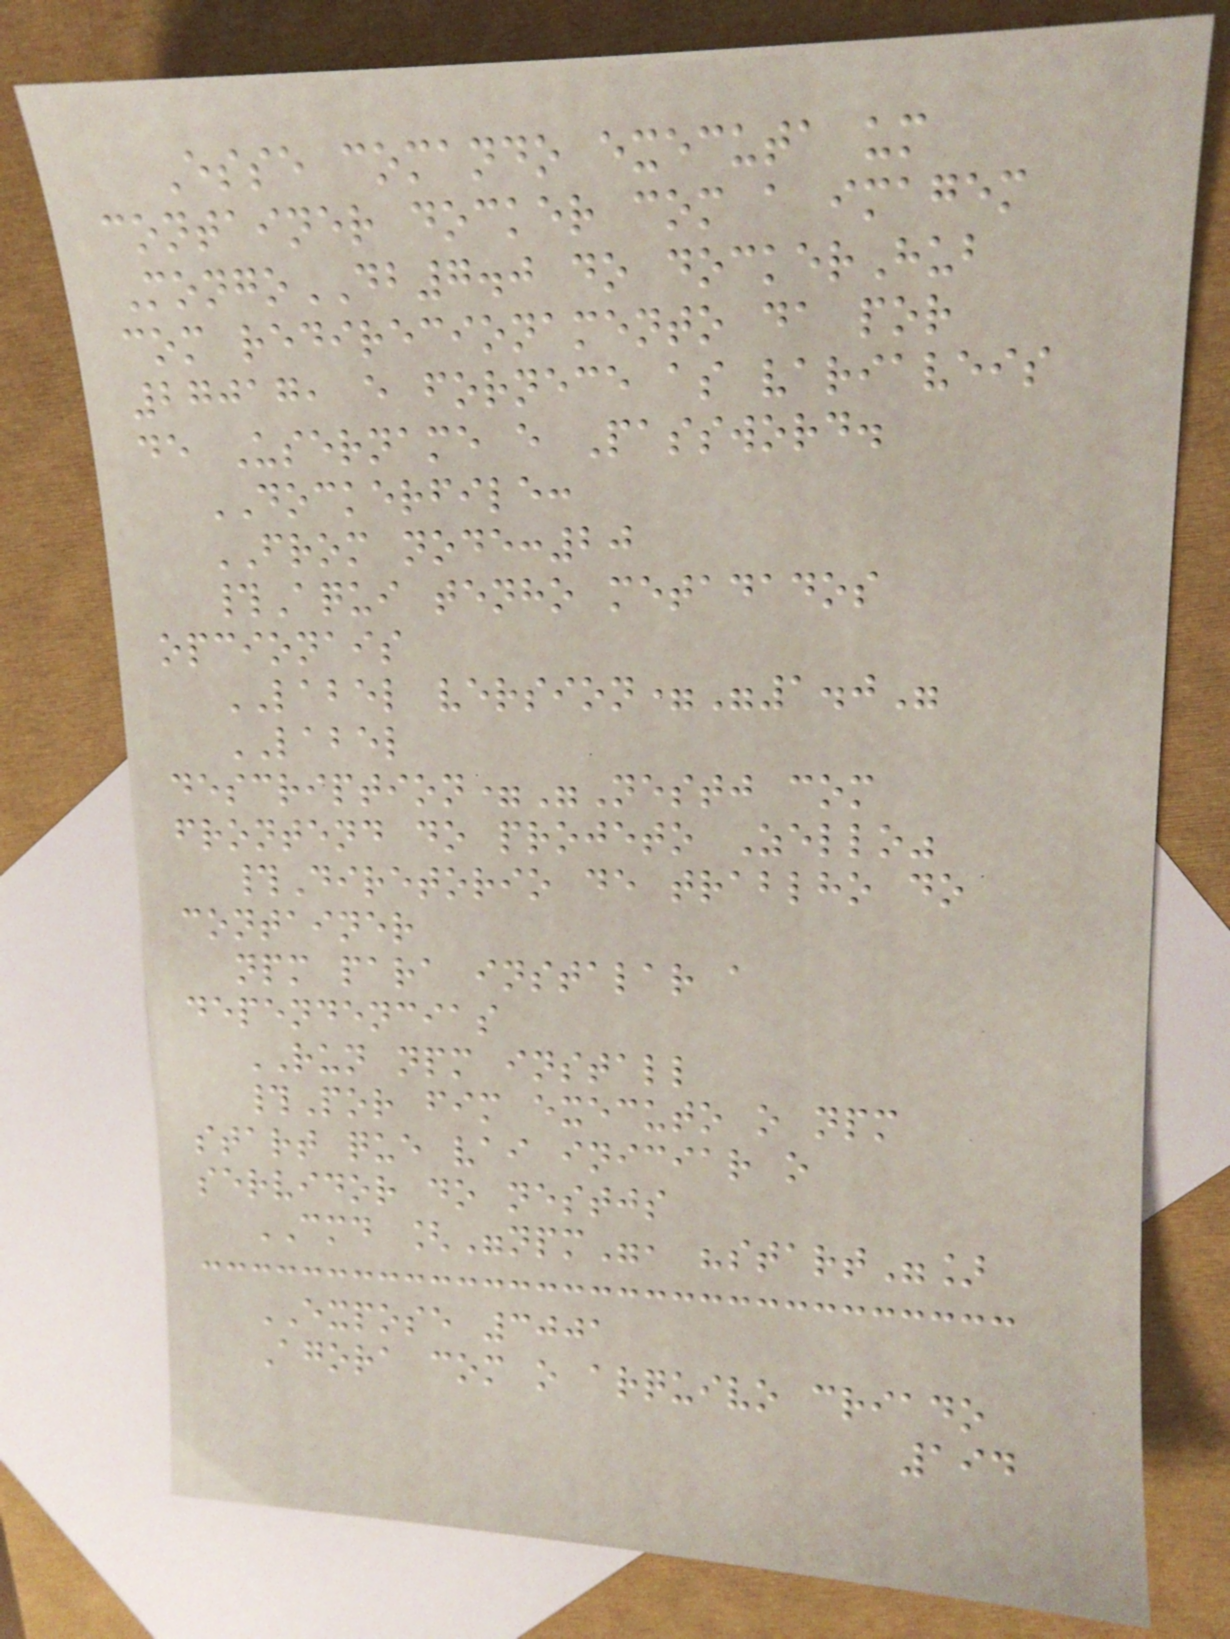Esse comando executa um
container docker com a imagem
MongoDB7.0 do dockerHub
com redirecionamento da por
27017, e fornece as variaveis
de Username e Password.
DOCKERFILE:
FROM node:20
#Aqui tenho metadados
opcionais
LABEL version="1.0"
LABEL
description="Nestj com
frontend do projeto Zello"
#Diretorio de trablho do
container
npm para instalar a
dependencias
RUN npm install
#Por fim executo o npm
start que vai iniciar o
servidor do nestjs
CMD ["npm", "start"]
EXPOSE 3001
Agora com o arquivo criado
194
